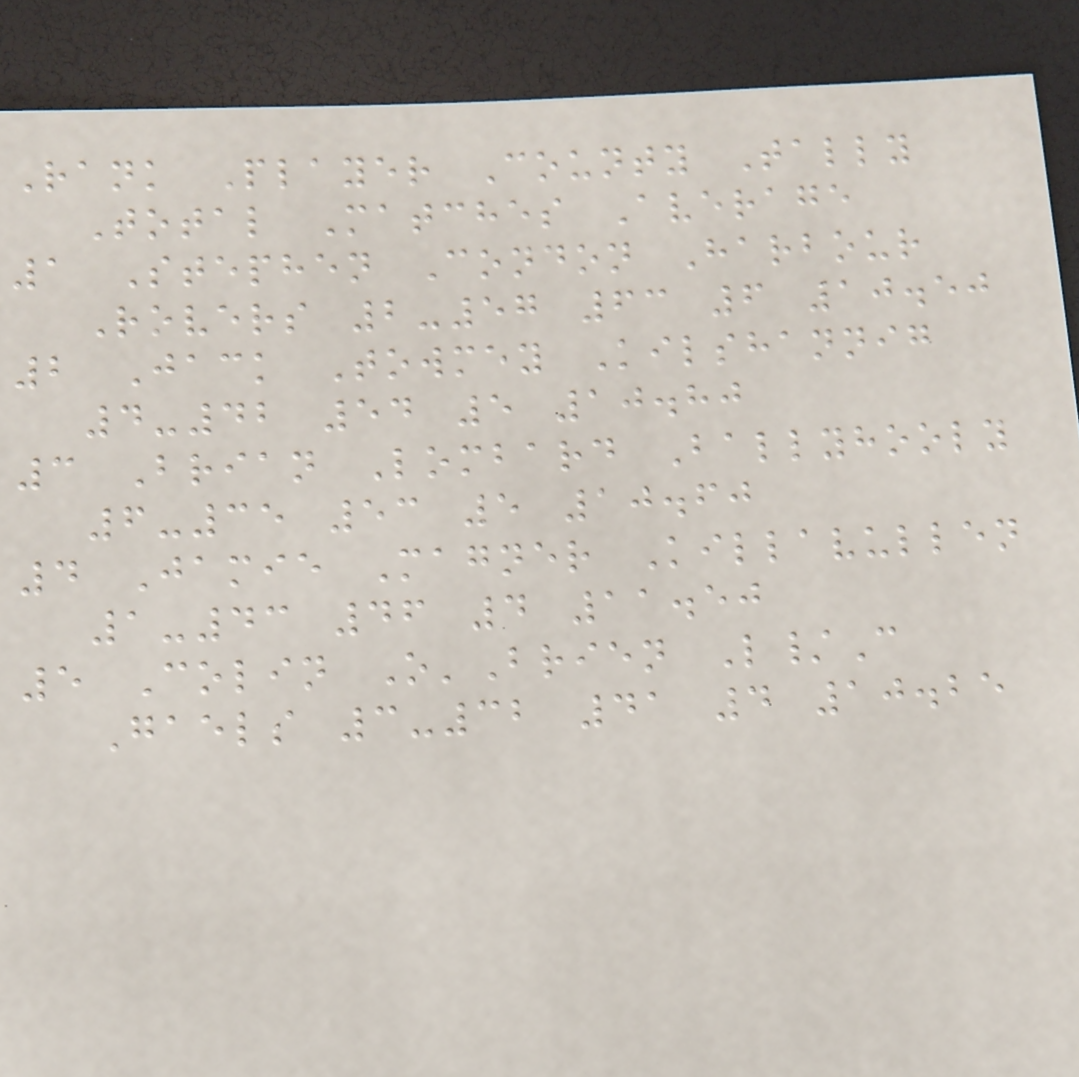Rank Player County Tally
Total Matches Average
1 Stephen Condon Harbour
Rovers 2-57 63 6 10.50
2 Jack Towmey Kilshannig
4-42 54 5 10.80
3 Brian Lombard Ballyhooly
6-35 53 5 10.60
4 Jamie Magner Killavullen
1-43 46 4 11.50
5 Colin O'Brien L/C
Gaels 3-32 41 4 10.25
